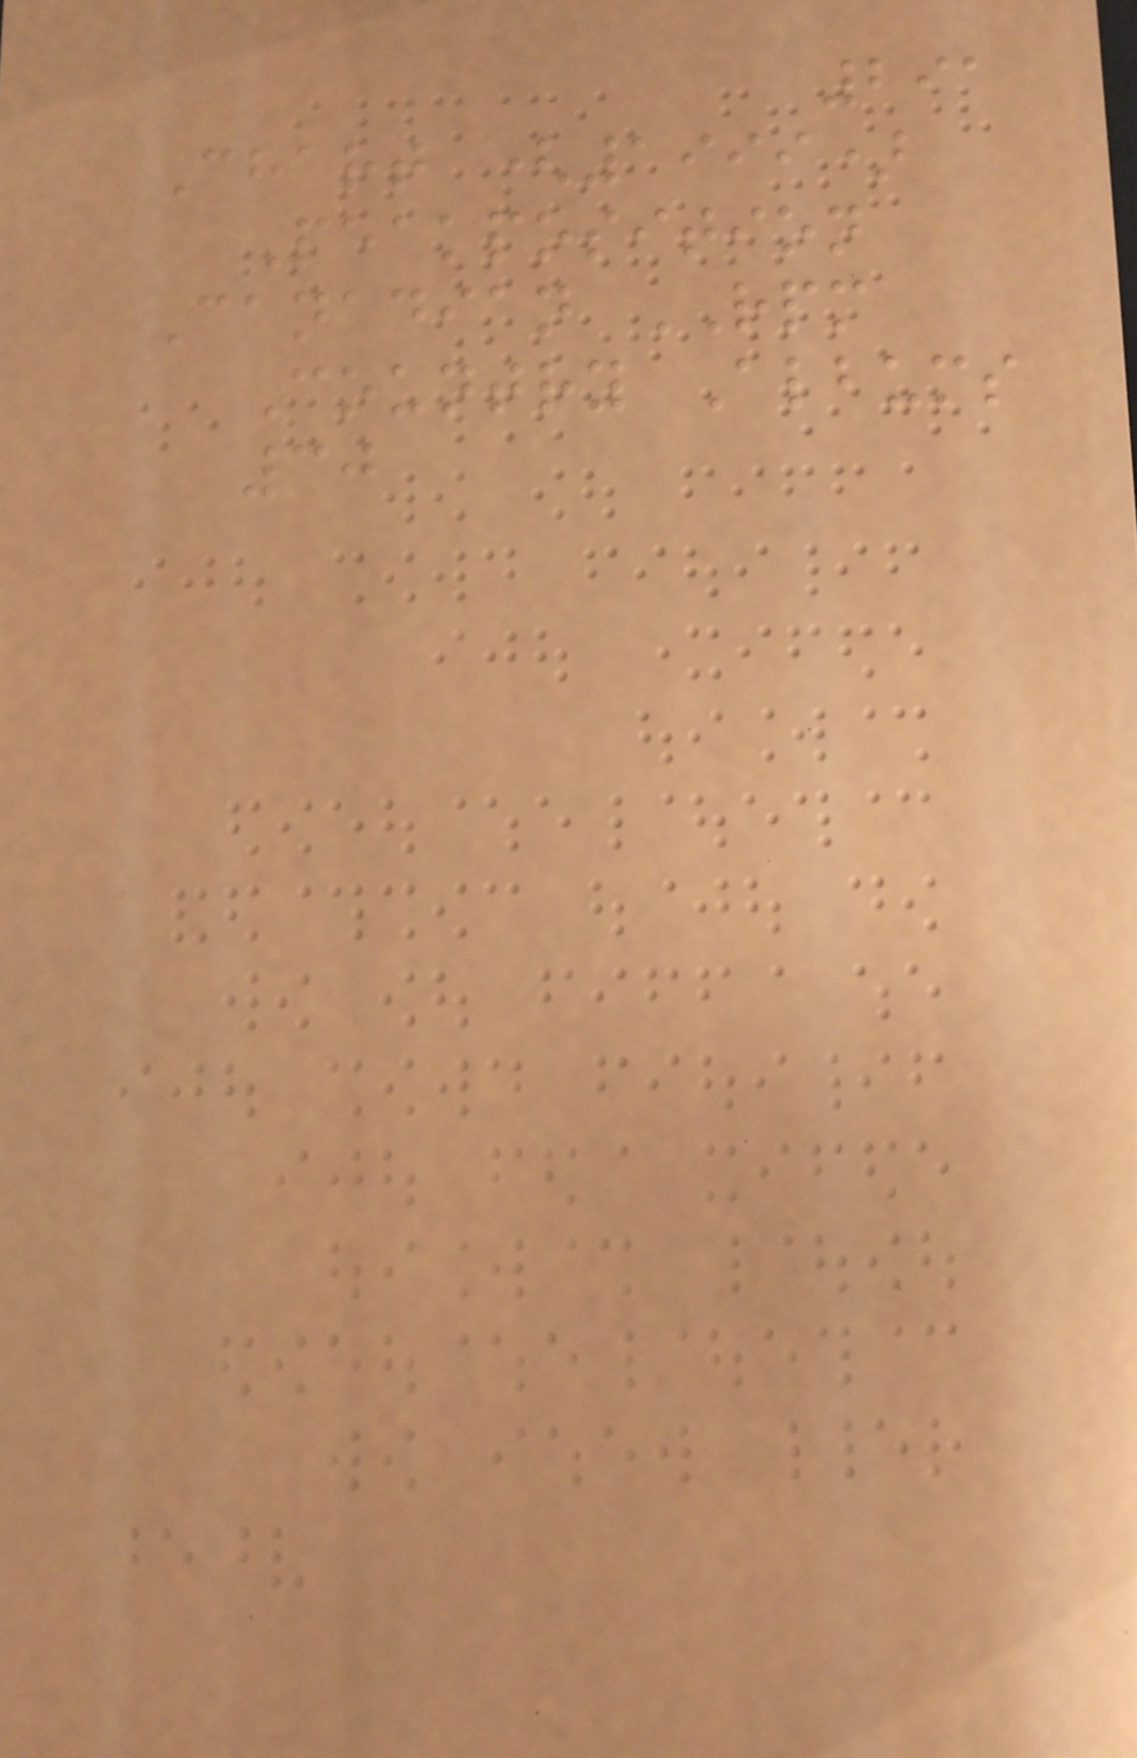291
Chart (1999)
Peakposition
Canadian RPM
Country Albums
30
